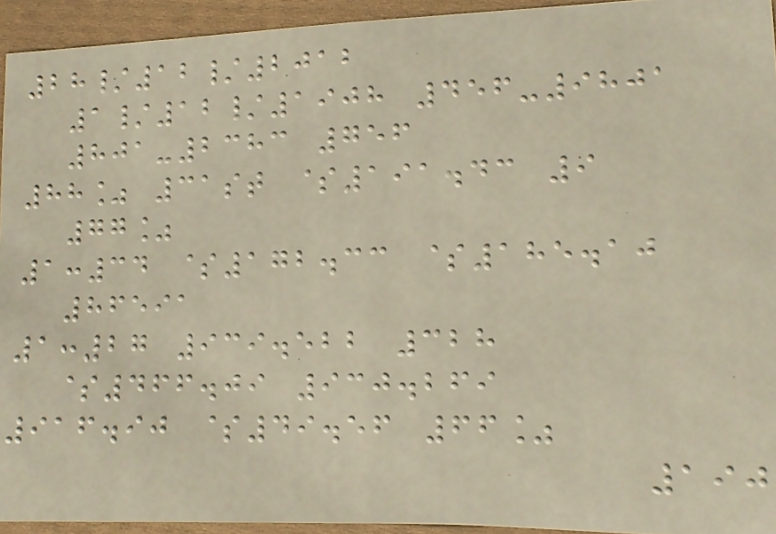28/12/2012
1/12/1908 456-9801
801-2383 756
88% 31st $191.43 9
77%
1:34 $172.33 $185.10
86591
1:27 939.522 328
$466.09 930.269
916.90 $49.56 66%
190
